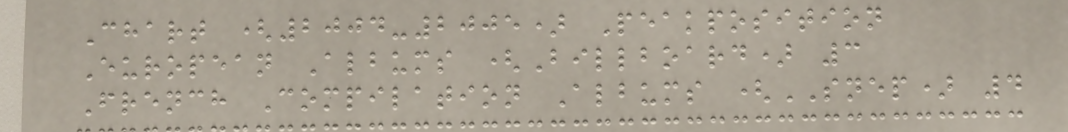Chart (2004-2005) Peakposition
European Albums (Billboard) 3
French Compilation Albums (SNEP) 4
